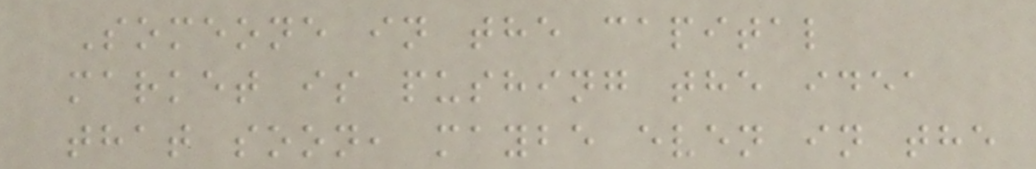Someone in the capital
market is pushing the idea
that soon, maybe even in the
